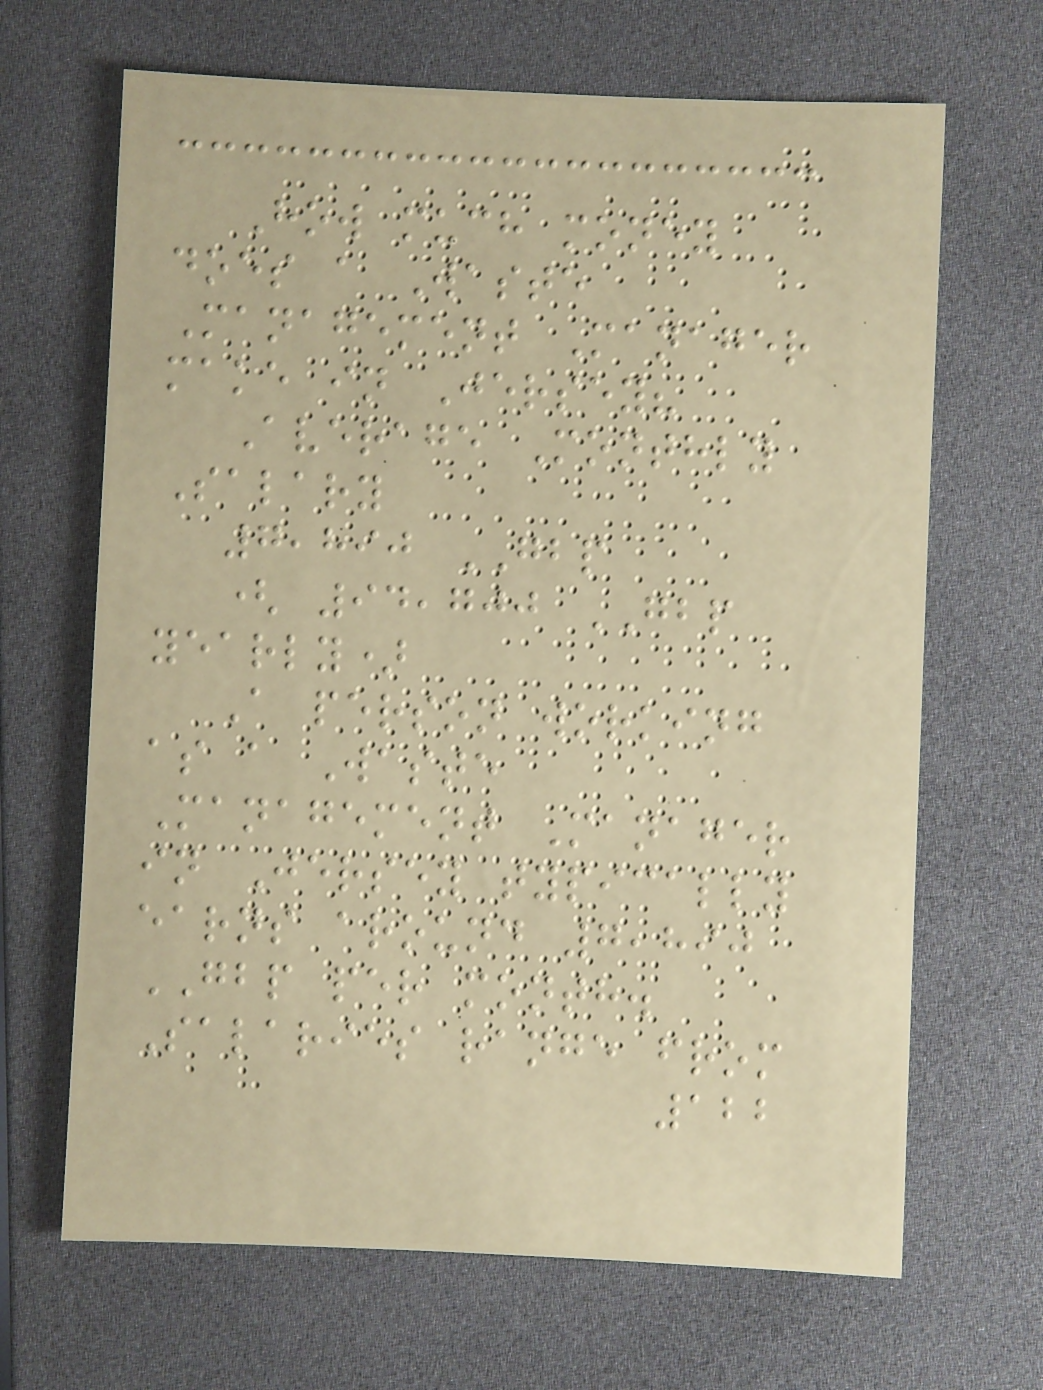How much money
does a Waste
Management Manager
make in Jersey?
Average Monthly
Salary
7,890 GBP
( 94,700 GBP
yearly)
A person working
as a Waste
Management Manager
in Jersey typically
earns around 7,890
GBP per month.
Salaries range from
122
